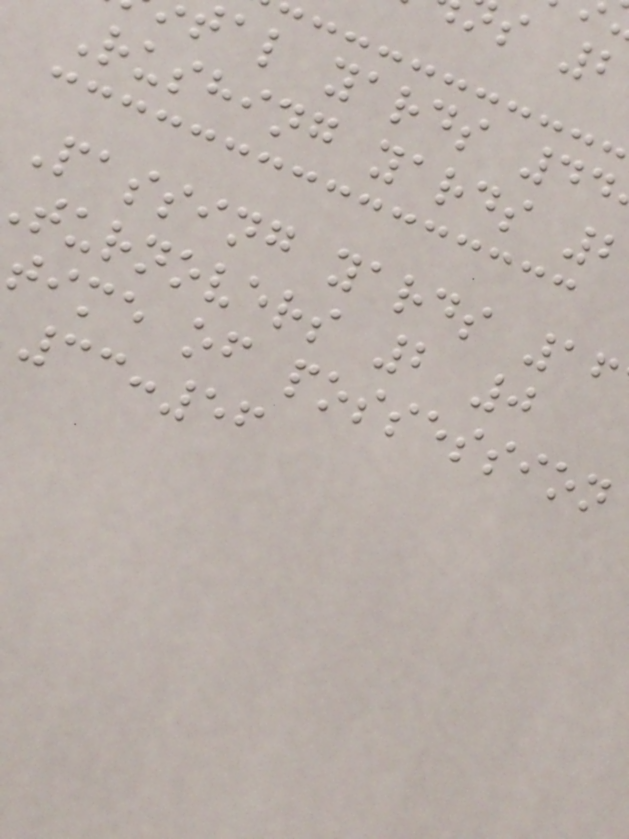al yards 44
Rushing yards 2
Passing yards 16
turnovers 2 0
time of possession
33:56
